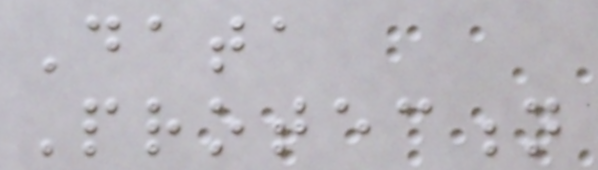Data
Protection
